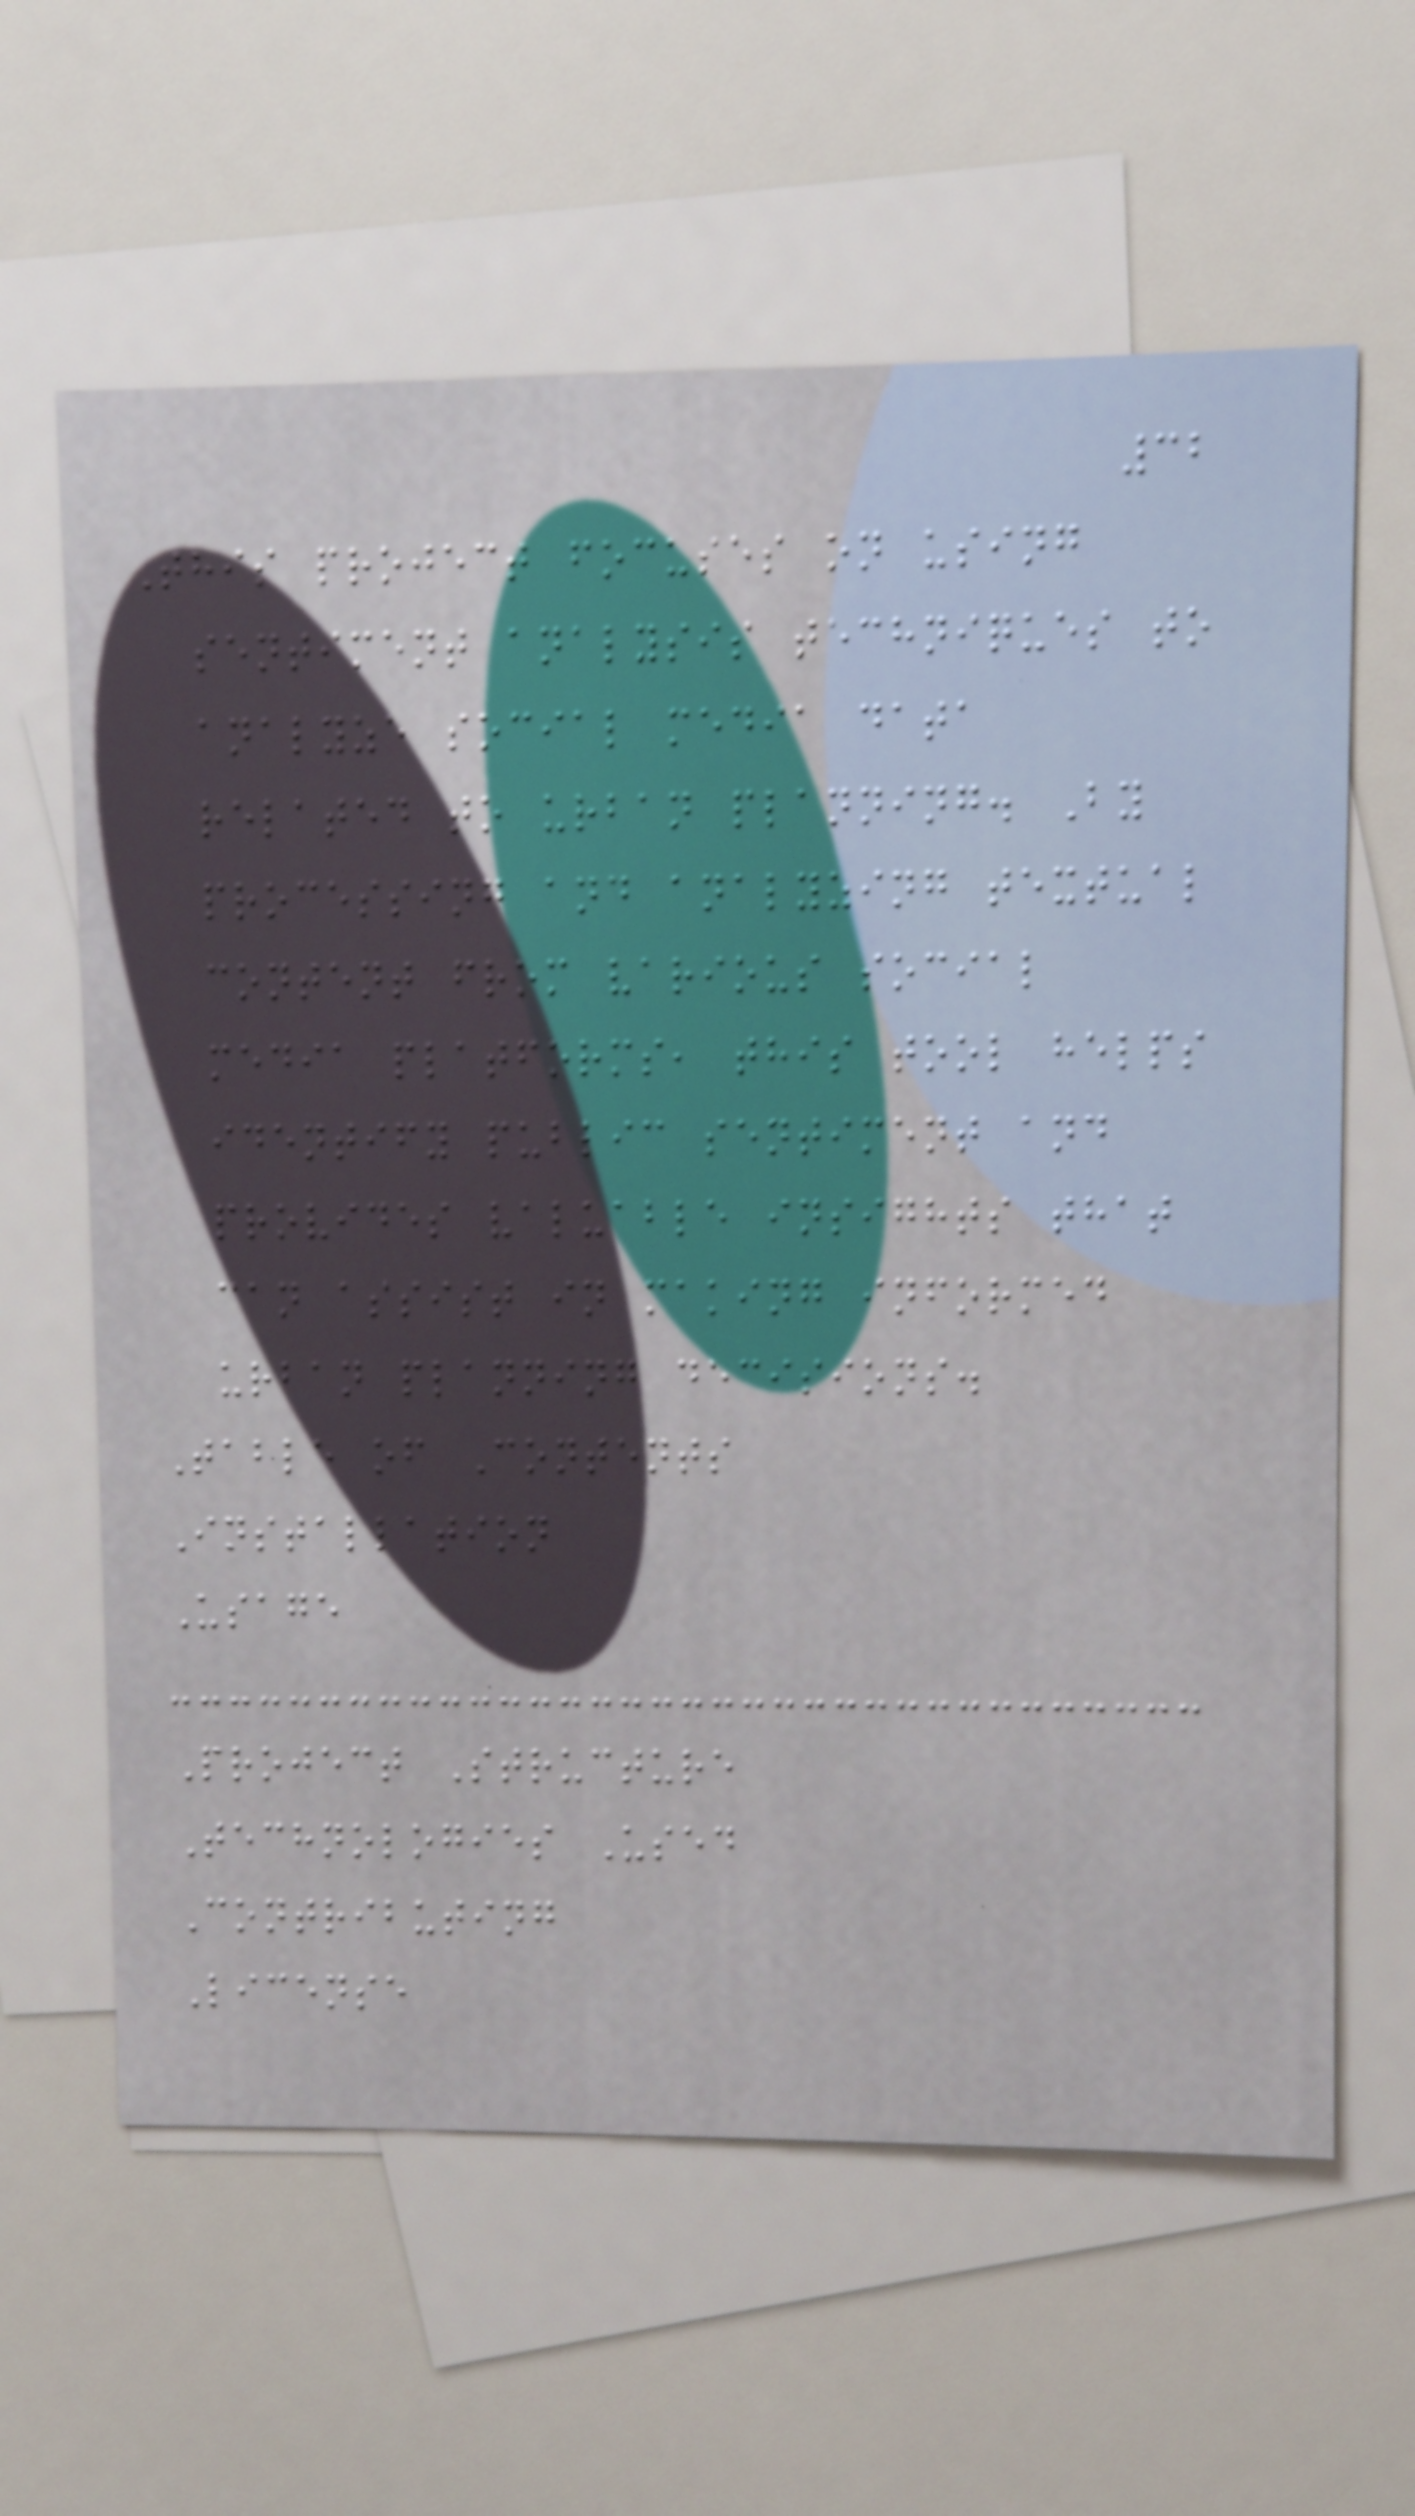32
This project focuses on using
sentiment analysis techniques to
analyze social media data
related to urban planning. By
processing and analyzing textual
content from various social
media platforms, this tool helps
identify public sentiment and
provides valuable insights that
can assist in making informed
urban planning decisions.
Table of Contents
Installation
Usage
Project Structure
Technologies Used
Contributing
License
